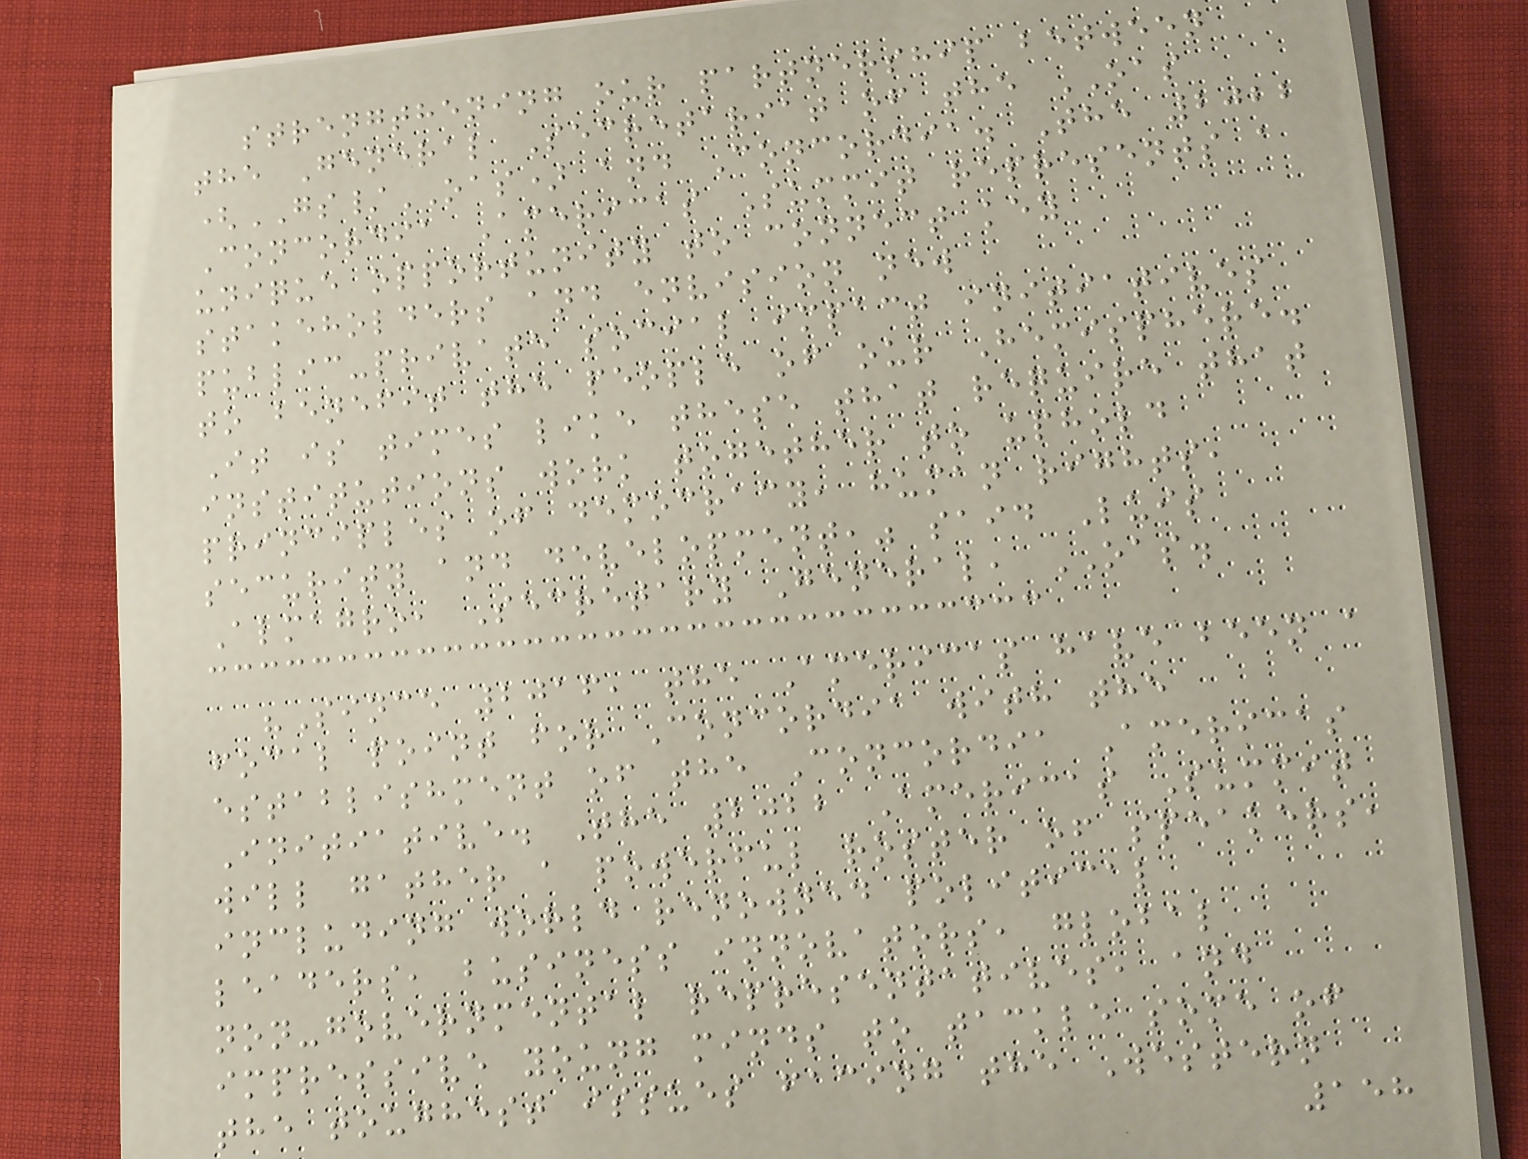strengthening our partnership between
the General Secretariat of the OAS
(GS/OAS) and Concordia. The 2022
Concordia Americas Summit represents a
unique opportunity to connect key
stakeholders and envision new
public-private social impact initiatives
to benefit the people of our Hemisphere.
It is times like these that require that
institutions work together to uphold
principles of democracy, human rights,
security and development," said Luis
Almagro, Secretary General, OAS.
"Since 2016, the Americas have been a
focal point for Concordia with the
establishment of the Concordia Americas
Initiative. The 2022 Americas Summit
will gather a powerful roster of speakers,
including world renowned political
leaders, business innovators, global
non-governmental representatives, and
impressive young minds to tackle some of
the toughest issues facing the Western
158
